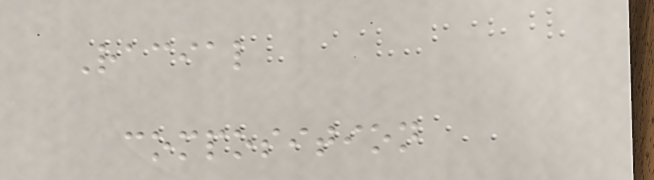Racial
composition
